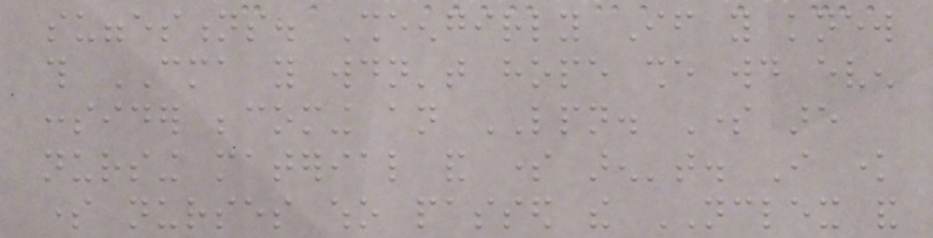suggestions. Sheengirly If you knew
this CMA you wouldn't hope she would even
consider becoming an LPN. Some are
nursing material and some aren't. I know
some nurses who passed the NCLEX and
